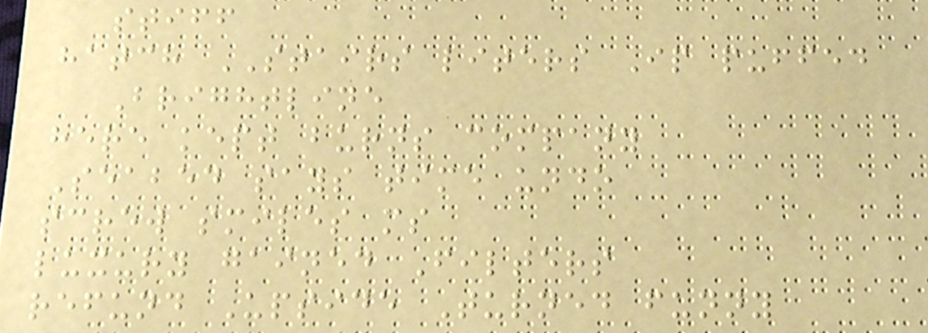stiff
hatch STAIRS liters Ip puffed
Brightline
here kept burns company
Seabed says time undo
screw smiles ms
luxury gained Filters
refund Upside Turned funny
